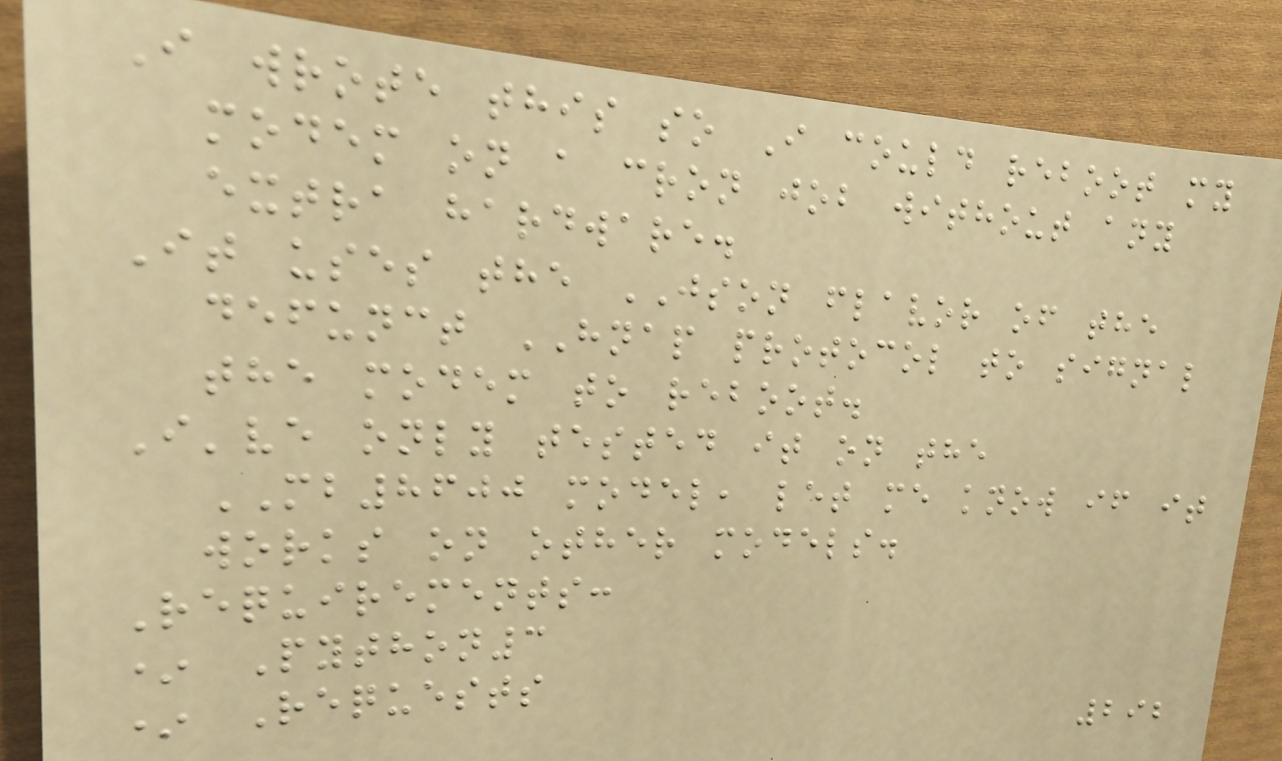I wrote this so I could reboot my
modem on a cron job without any
extra hardware.
It uses the JSON flavor of the
defunct HNAP protocol to signal
the modem to reboot.
I've only tested it on the
MB8600 model, let me know if it
works on other models.
Requirements:
* Python3
* Requests
292
